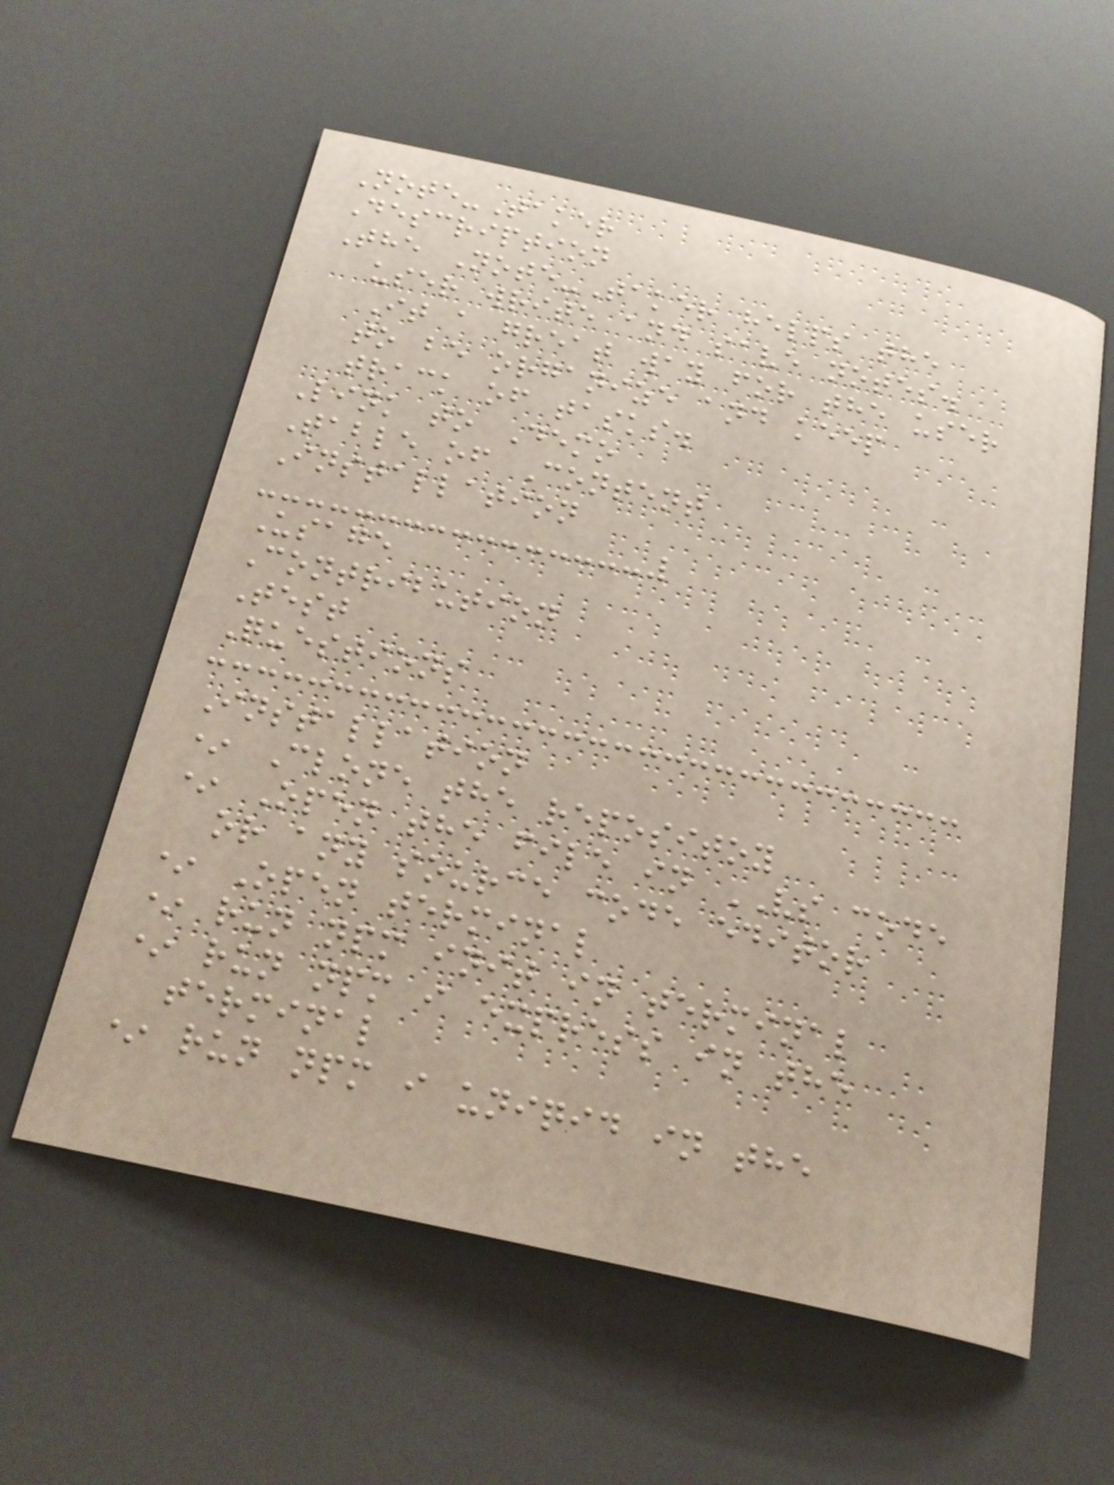Note-Taker
Description
The Note-Taker helps the
user write and save notes.
It a great way for the user
to be organize and keep
track of tasks.
Link to Demo
Table of Content
Installation
Usage
Contribution
Test
Questions
Installation
* Clone the repositoy
* Open the file in VS code
or any source code editor
* Open terminal
* run npm init in terminal
* run npm i express in the
terminal
* run npm i uniqid in the
